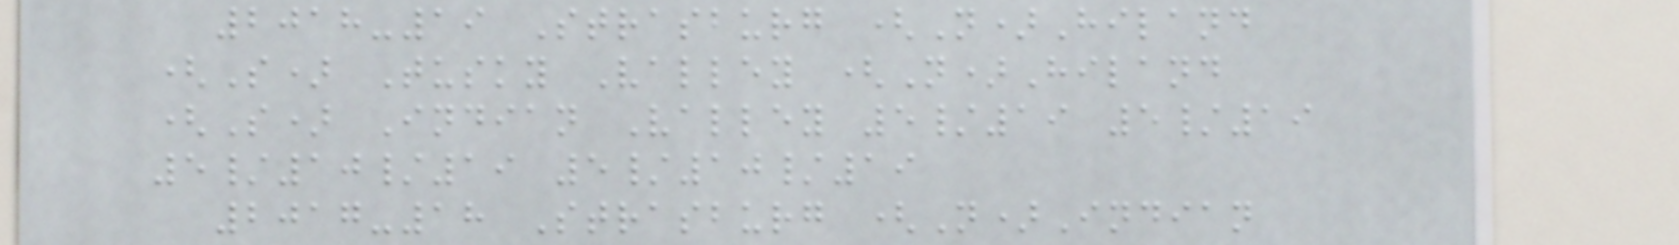2018-19 Strasburg (N)Hiland
(S) Tusky Valley (N)Hiland
(S) Indian Valley 5/19 5/19
5/10/19 5/10/19
2017-18 Strasburg (N)Indian
